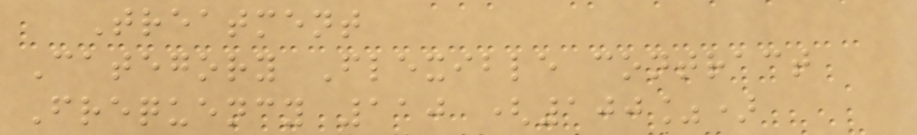Treatment
Category Flexible contract
Frequency 110 (100%)
